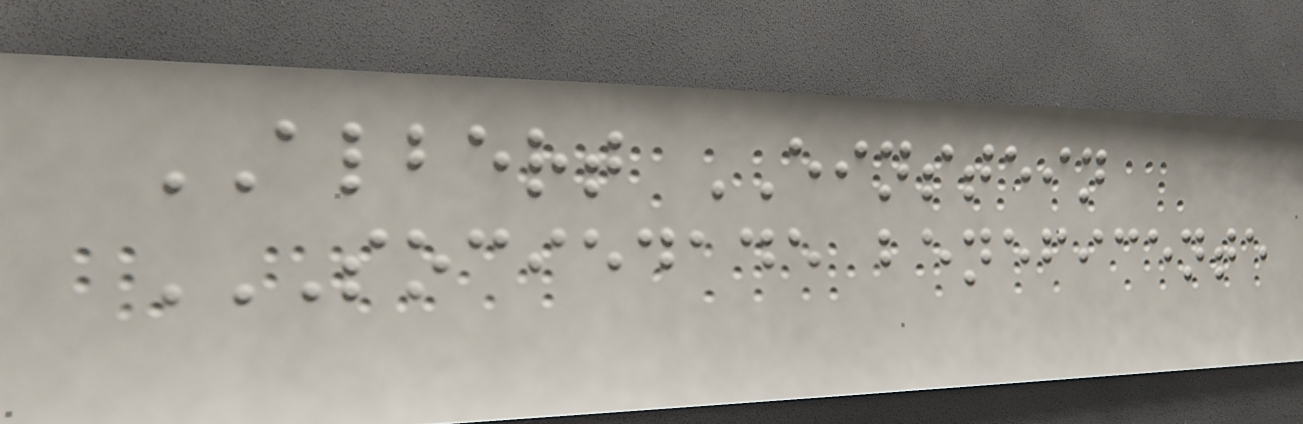ALBERT EINSTEIN
SOCIEDADE BENEFICENTE
